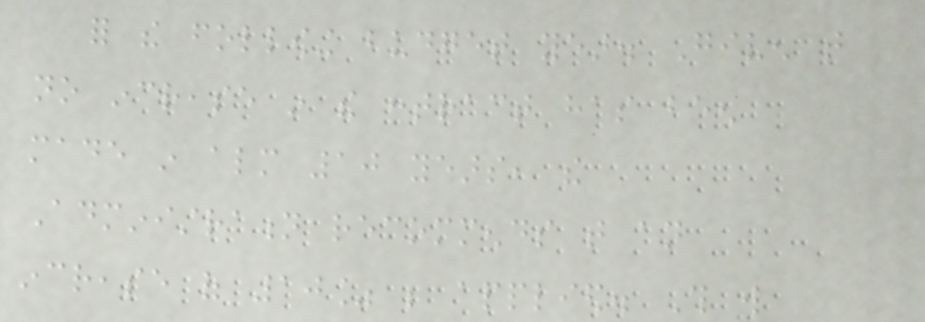for the following budget year. Given that
no increase in the contract has been
made in almost 10 years, the
Administration recommends that an
increase of 10% be applied. This will
